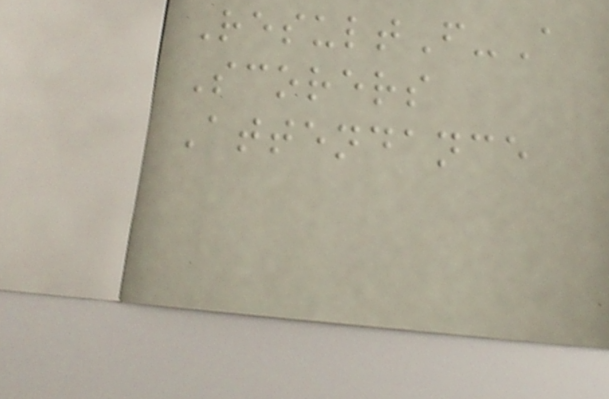ResultF-A
Scorers
Attendance
